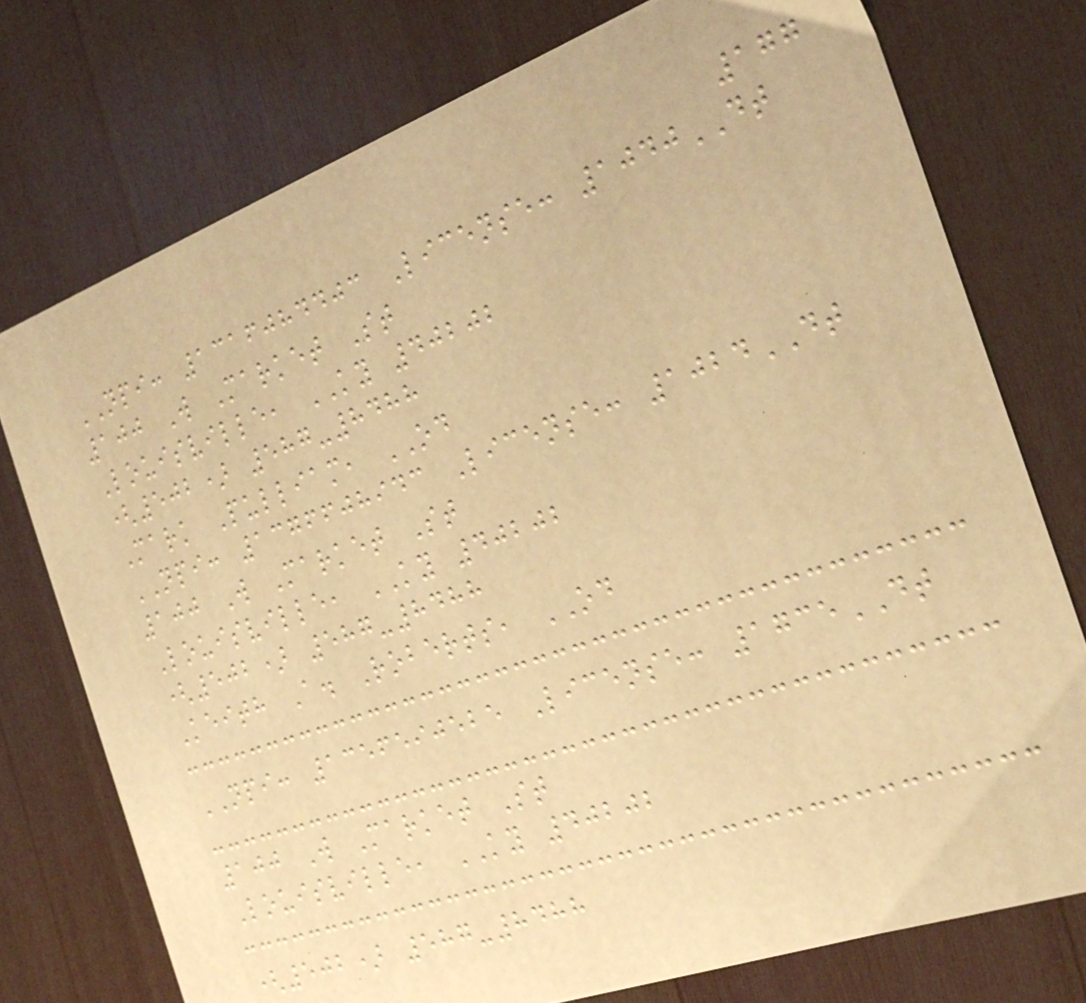177
NPI: 1316084403 License: 1040DT
100 W Market St
Louisville, KY 40202
(502) 587-8488
Mark Pulliam, OD
NPI: 1376608943 License: 1024DT
100 W Market St
Louisville, KY 40202
(502) 587-8488
Keith A. Roberts, OD
NPI: 1356590525 License: 1735DT
100 W Market St
Louisville, KY 40202
(502) 587-8488
